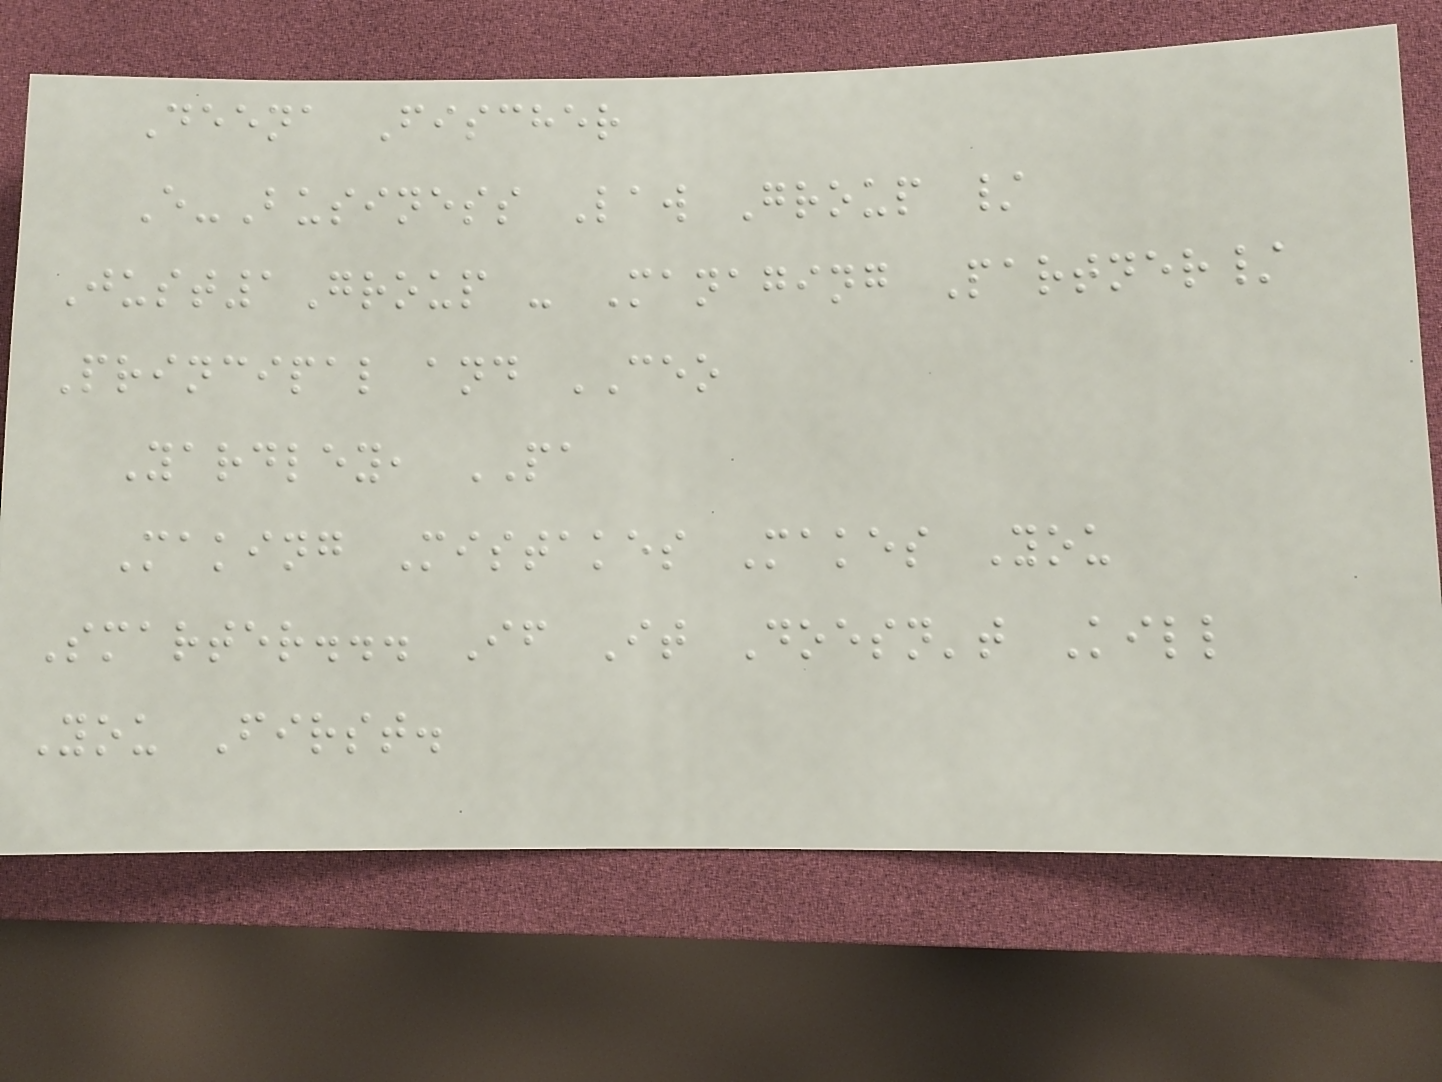Deena Fischer
E-Business Law Group /
Just1Group - Managing Partner/
Principal and CEO
Yardley, PA
Making Mistakes Makes You
Smarter... If It Doesn't Kill
You First.
